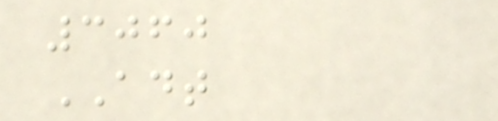3060
ADT
